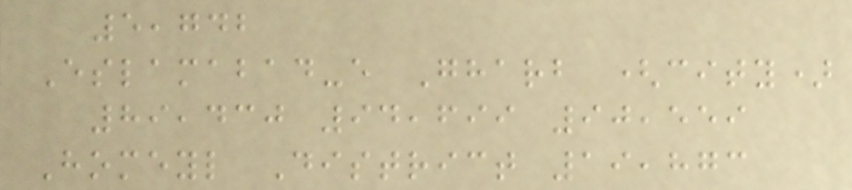5,742
Eslamabad-e Gharb (city)
89,430 94,699 90,559
Homeyl District 19,873
